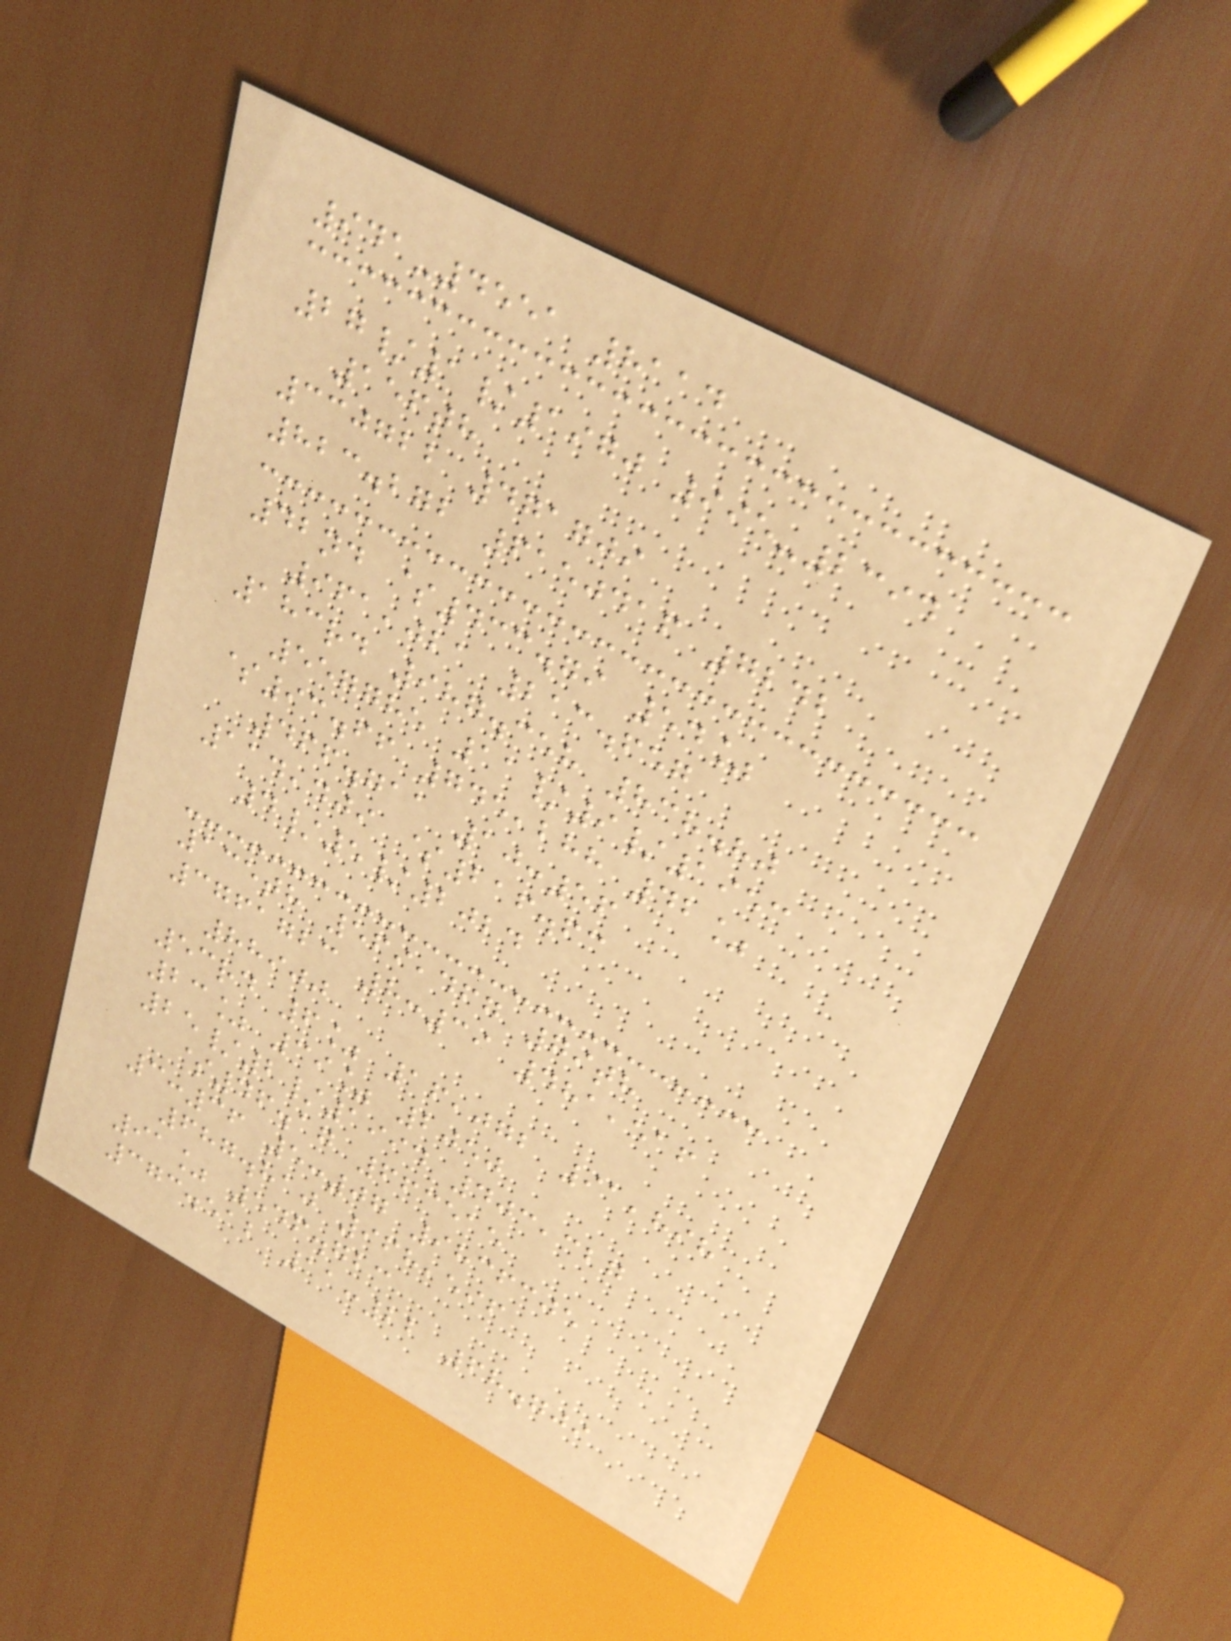941-4551 8114
27/1/1970 995-2394
156th
330722 471709
823.272 6150416 7242
42nd $433.79 54%
961,021 213.657
183rd 987.358 838.80
557785 11/9/1953
$93.66 745,288 42%
466.711 10:56
114,409 $216.63
4/5/2024
135th 569,467 79th
3761723 8:39 481,516
88900
53rd 6% 16,072 91,898
23% 39% 2050
25/2/1994 403,327
$46.17 663515
3:36 5:07 9836305
687.810 968,596
91% 546.723
373.512 11:22 68.709
